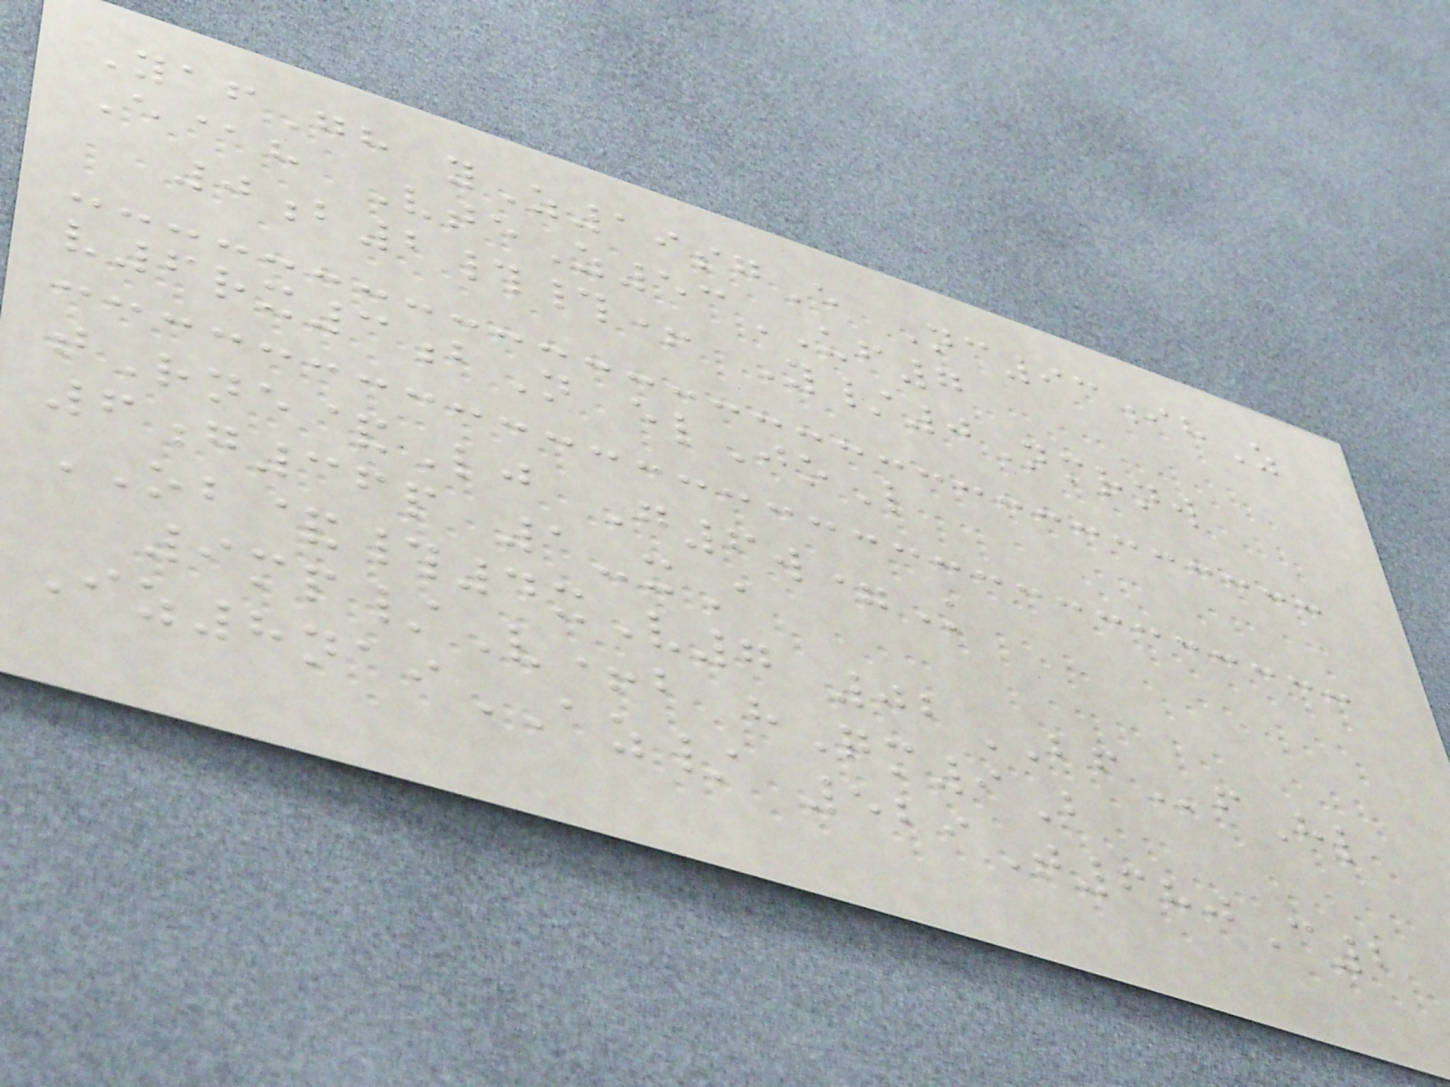YafGh yZ19sgE Nc93ihZ
E@h VteZ53UF7
0b2##+ Y/0Nmrnw
v6rx3bN elJoL
tRne&Lj G6w=K
6g36p 1-xA
OB&#4xV7 02BFfHl
9mp/V+b hQm9B
Iz8naiAZ/ 529T680C2
